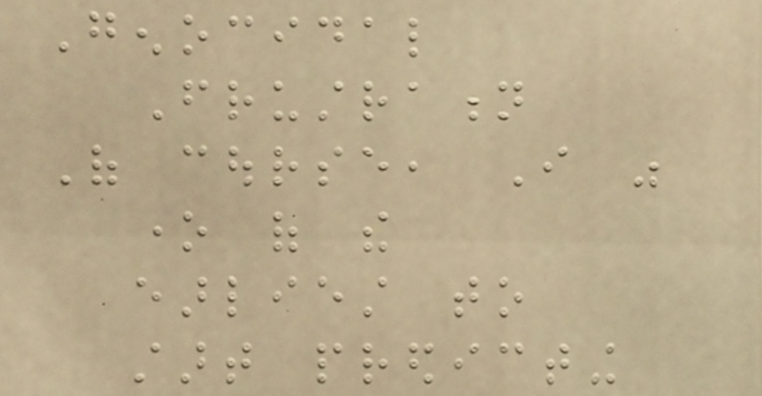Genocidal
Frustration
Of course, I was
one of the
earliest to
start predicting
